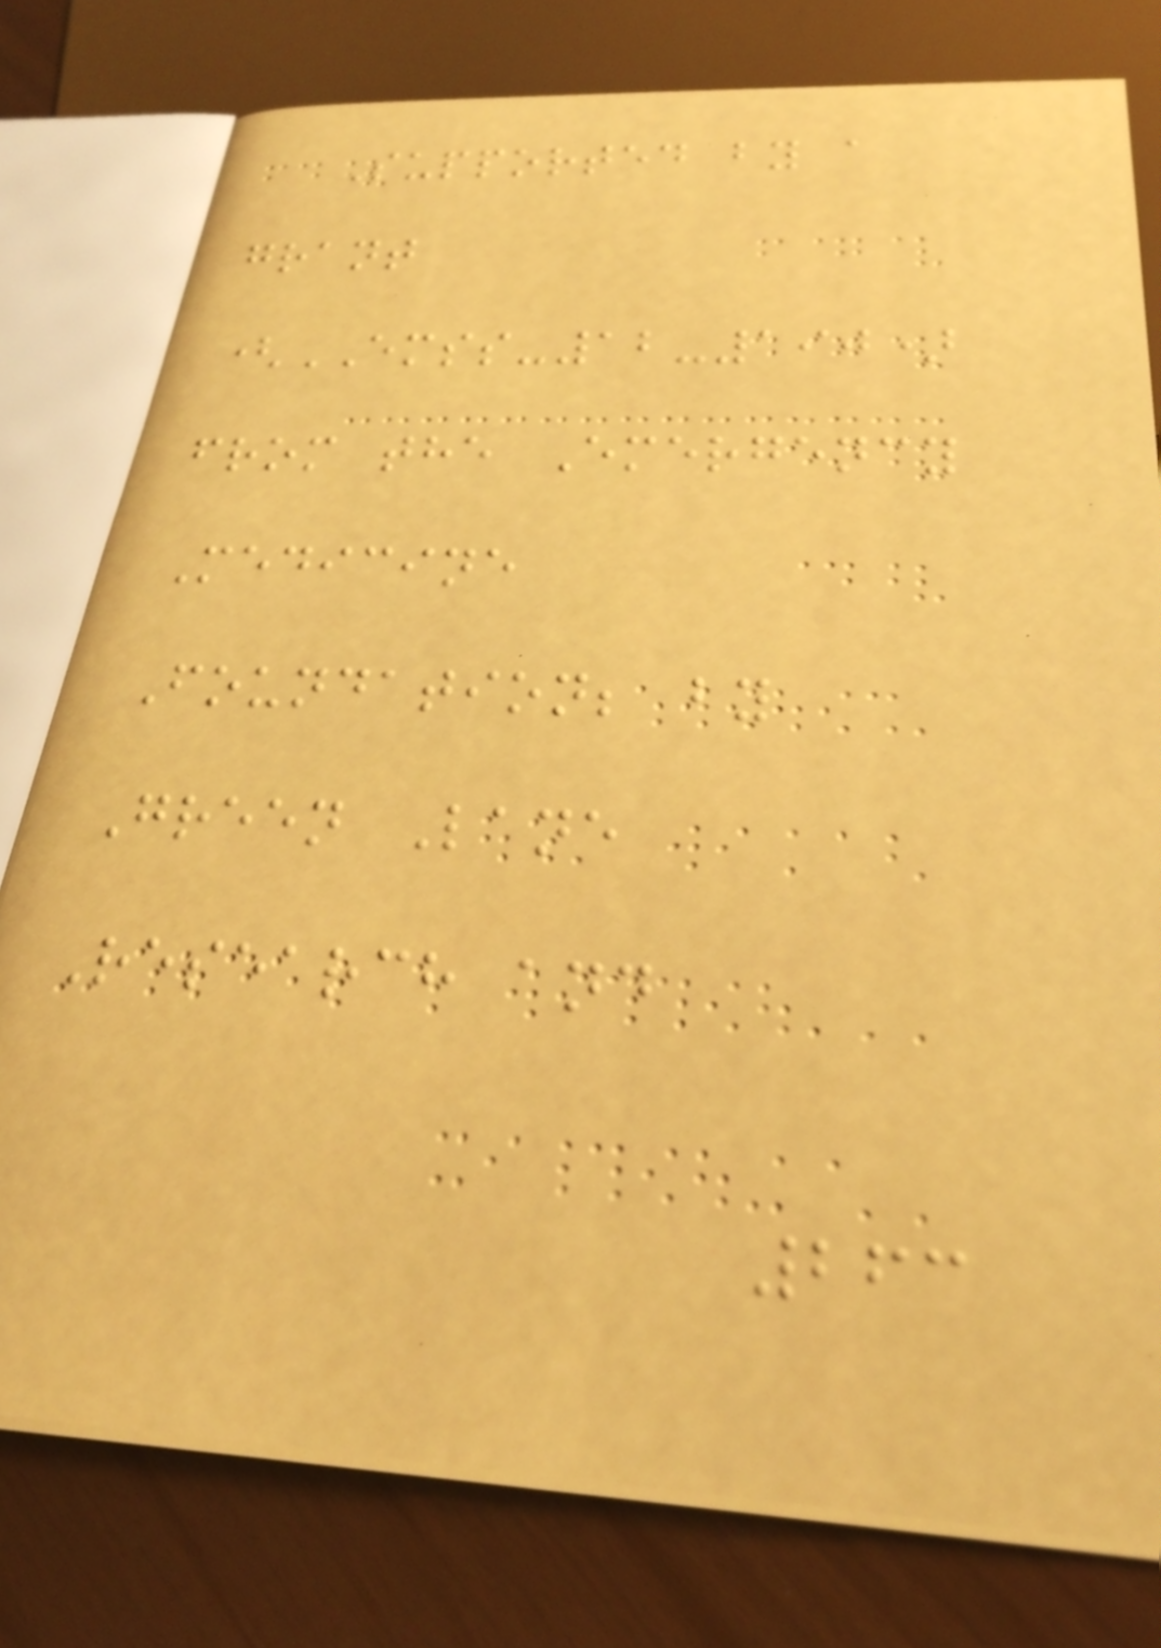Supported by a
grant
(EMSS-12-190)
from the Emergency
Medicine
Foundation; by
Green Lane
Research and
263
